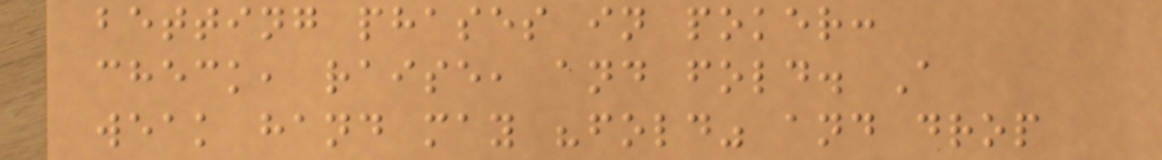betting phases in poker:
check, raise, and fold. A
weak hand may "fold" and drop
